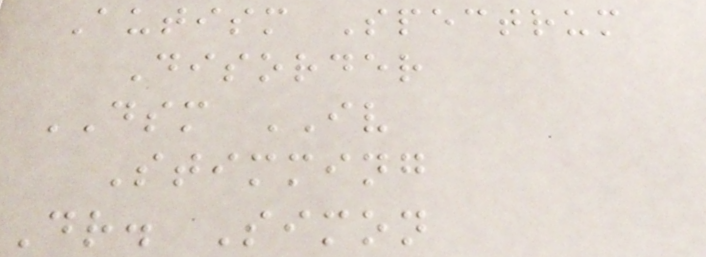Autism Spectrum
Disorder
DSM IV
Stimming
Dr. Simon
